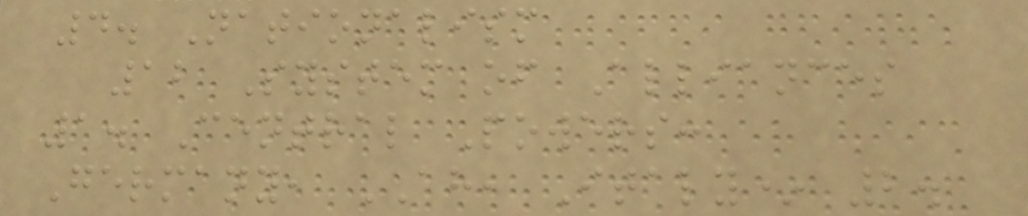4. Nationalism
12 System of Alliances
1. Central Powers:
Germany, AH, Italy* 2.
